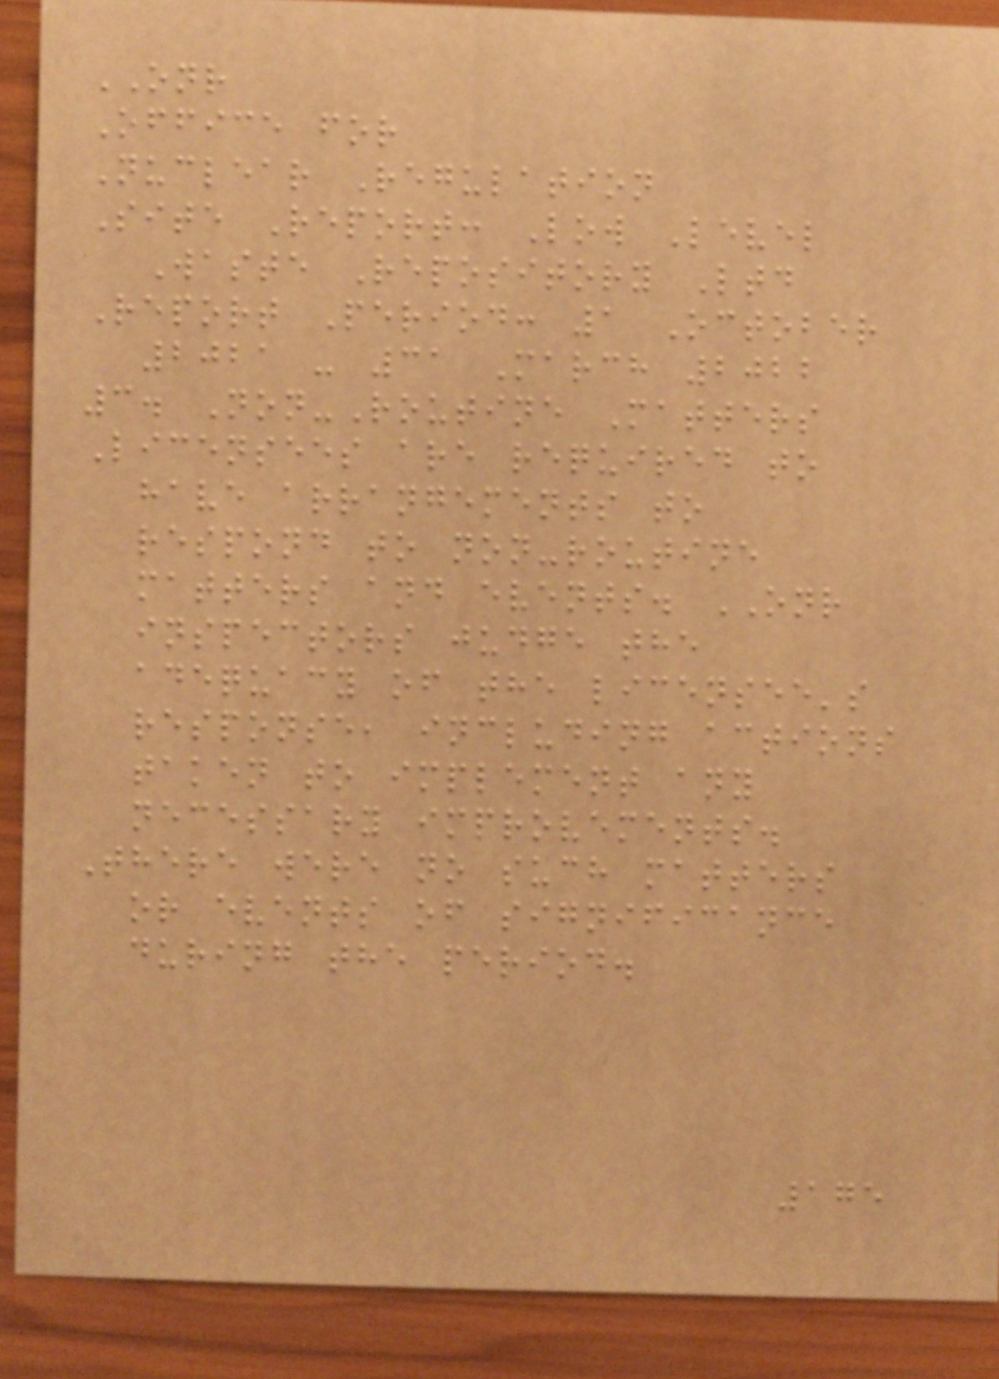ONR
Office for
Nuclear Regulation
Site Report: Low Level
Waste Repository Ltd
Report Period: 1 October
2021 - 31 March 2022
3. Non-Routine Matters
Licensees are required to
have arrangements to
respond to non-routine
matters and events. ONR
inspectors judge the
adequacy of the licensee's
response, including actions
taken to implement any
necessary improvements.
There were no such matters
or events of significance
during the period.
175
